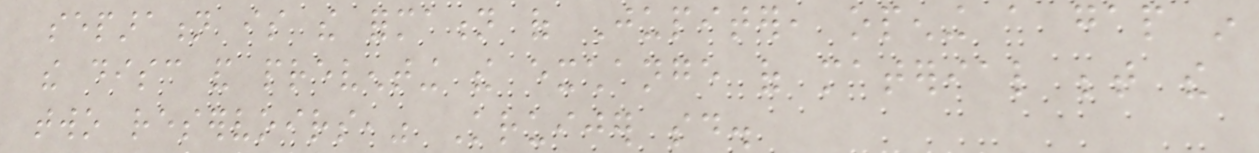separation is the formation of Jupiter, opening a gap in
the disc and preventing the exchange of material between the
two reservoirs," Kruijer said.
